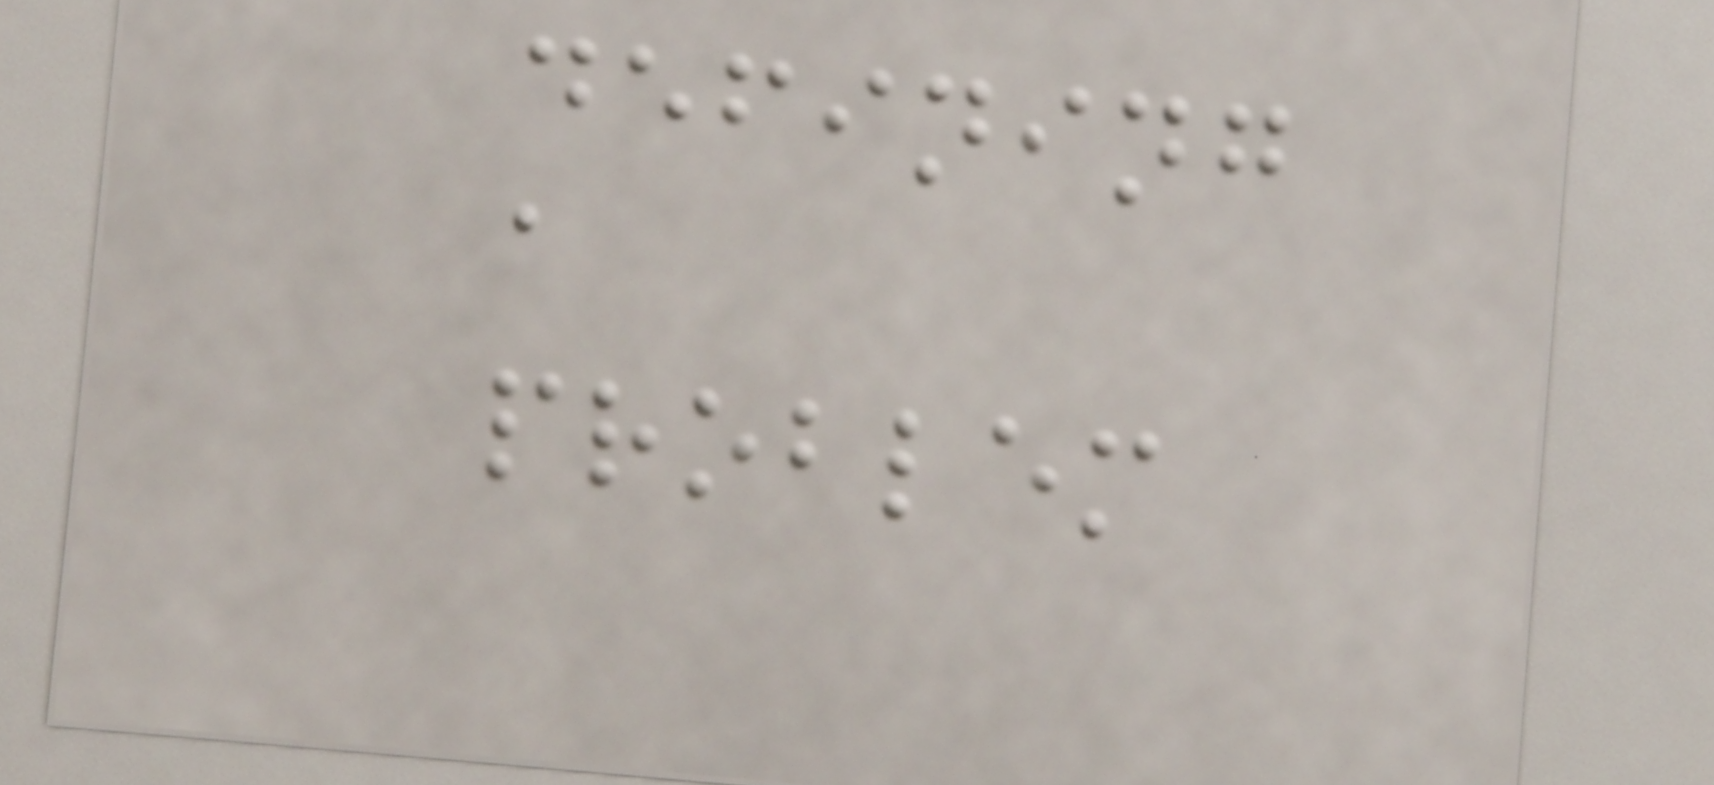defining
a
problem
